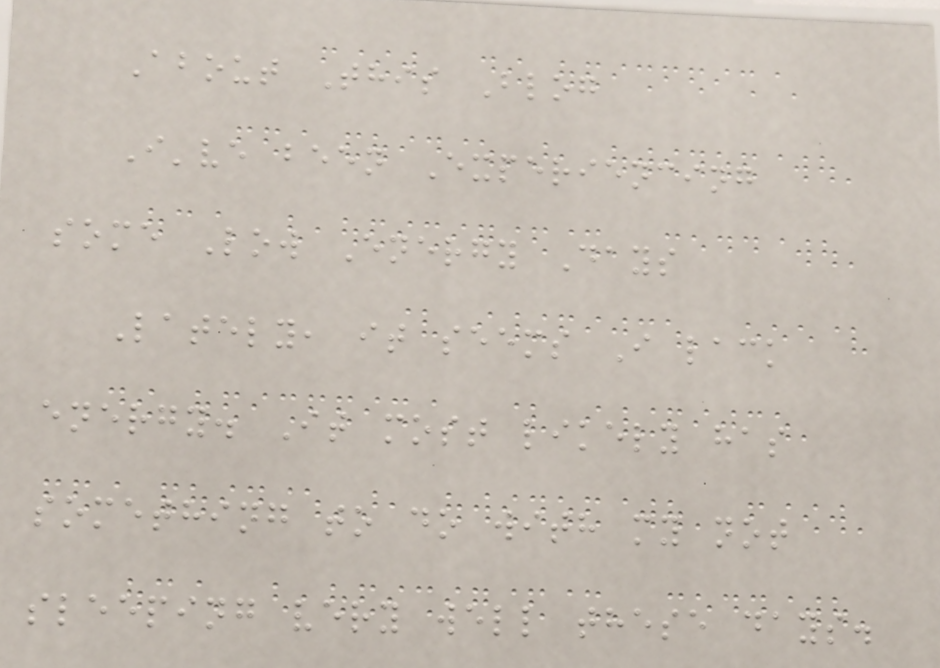About This Blog
I've been Experiencing
some Low Energy Days
Lately, it seems I lack
energy. It most likely has
something to do with my not
sleeping very well these days.
